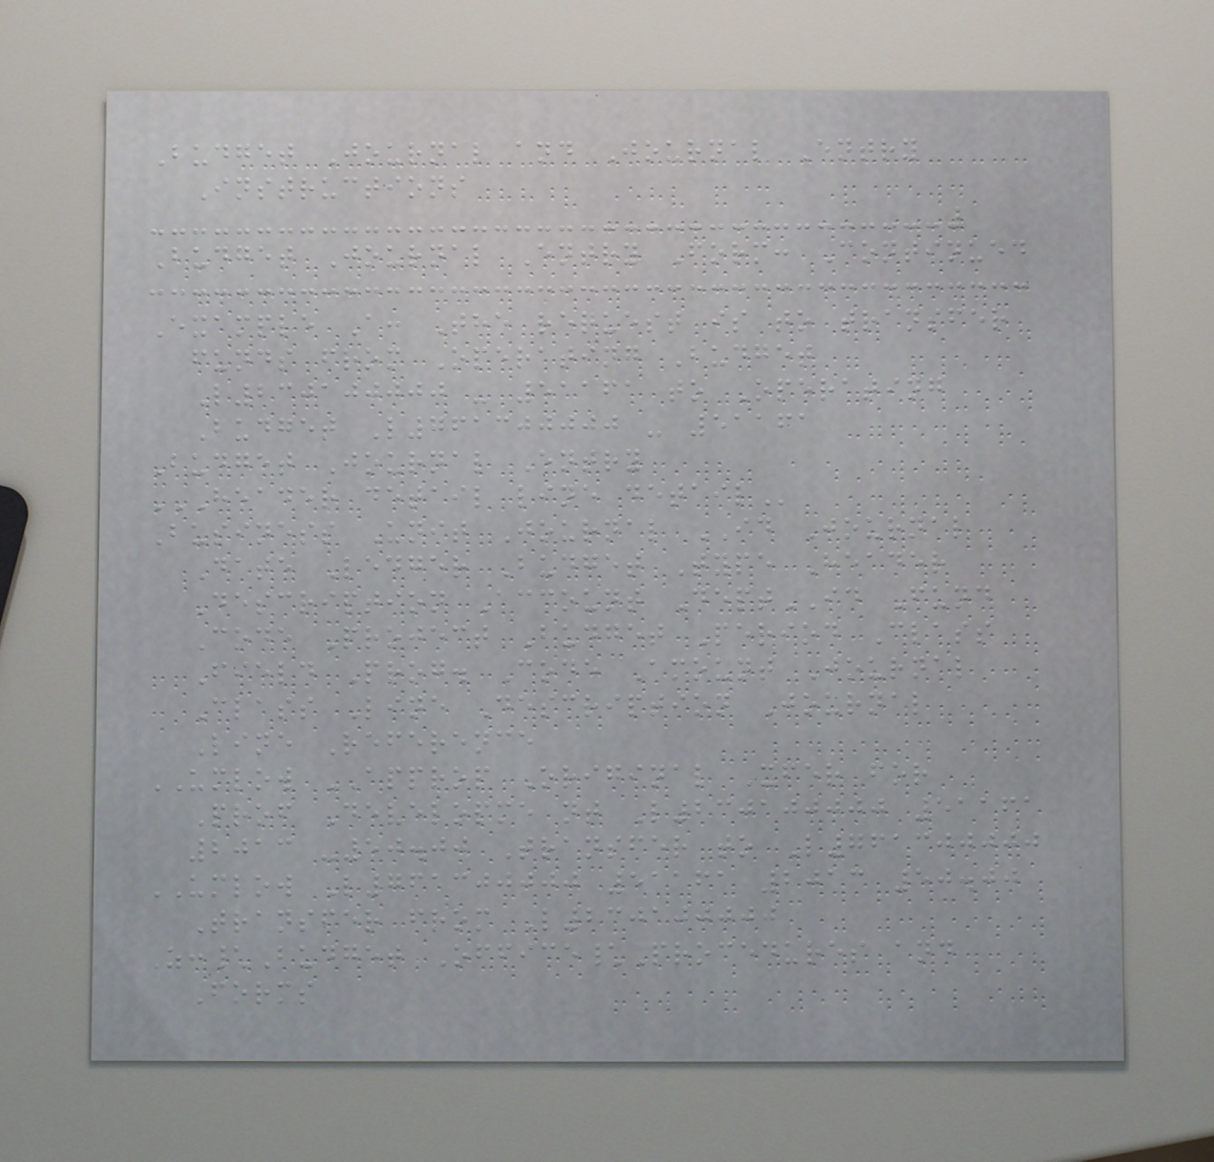Budget Journal and Journal Entry
Instructions
Budget Journal Entry Form: Continued
Example A: The request is to transfer
funds from Operating Budget
L230100000 - 51161 to Operating
Budget L761300000 - 51161
Budget Journal Entry
HEADER DETAIL LINE DETAIL
Business Unit Journal ID Journal
Date Ledger Budget Type Header
Description Account DeptID Fund
Code Project Budget Period Class
Field Prog. Code Amount Journal
Class Line Description Journal
Line Reference
UMLOW APPROP Original Xfer for
Prof Developme nt L230100000 51161
2013 -50.00 Transfer to L761300000
UMLOW L761300000 51161 2013 50.00
Transfer from L230100000
Z:\Budget Office\Procedures and
Forms
